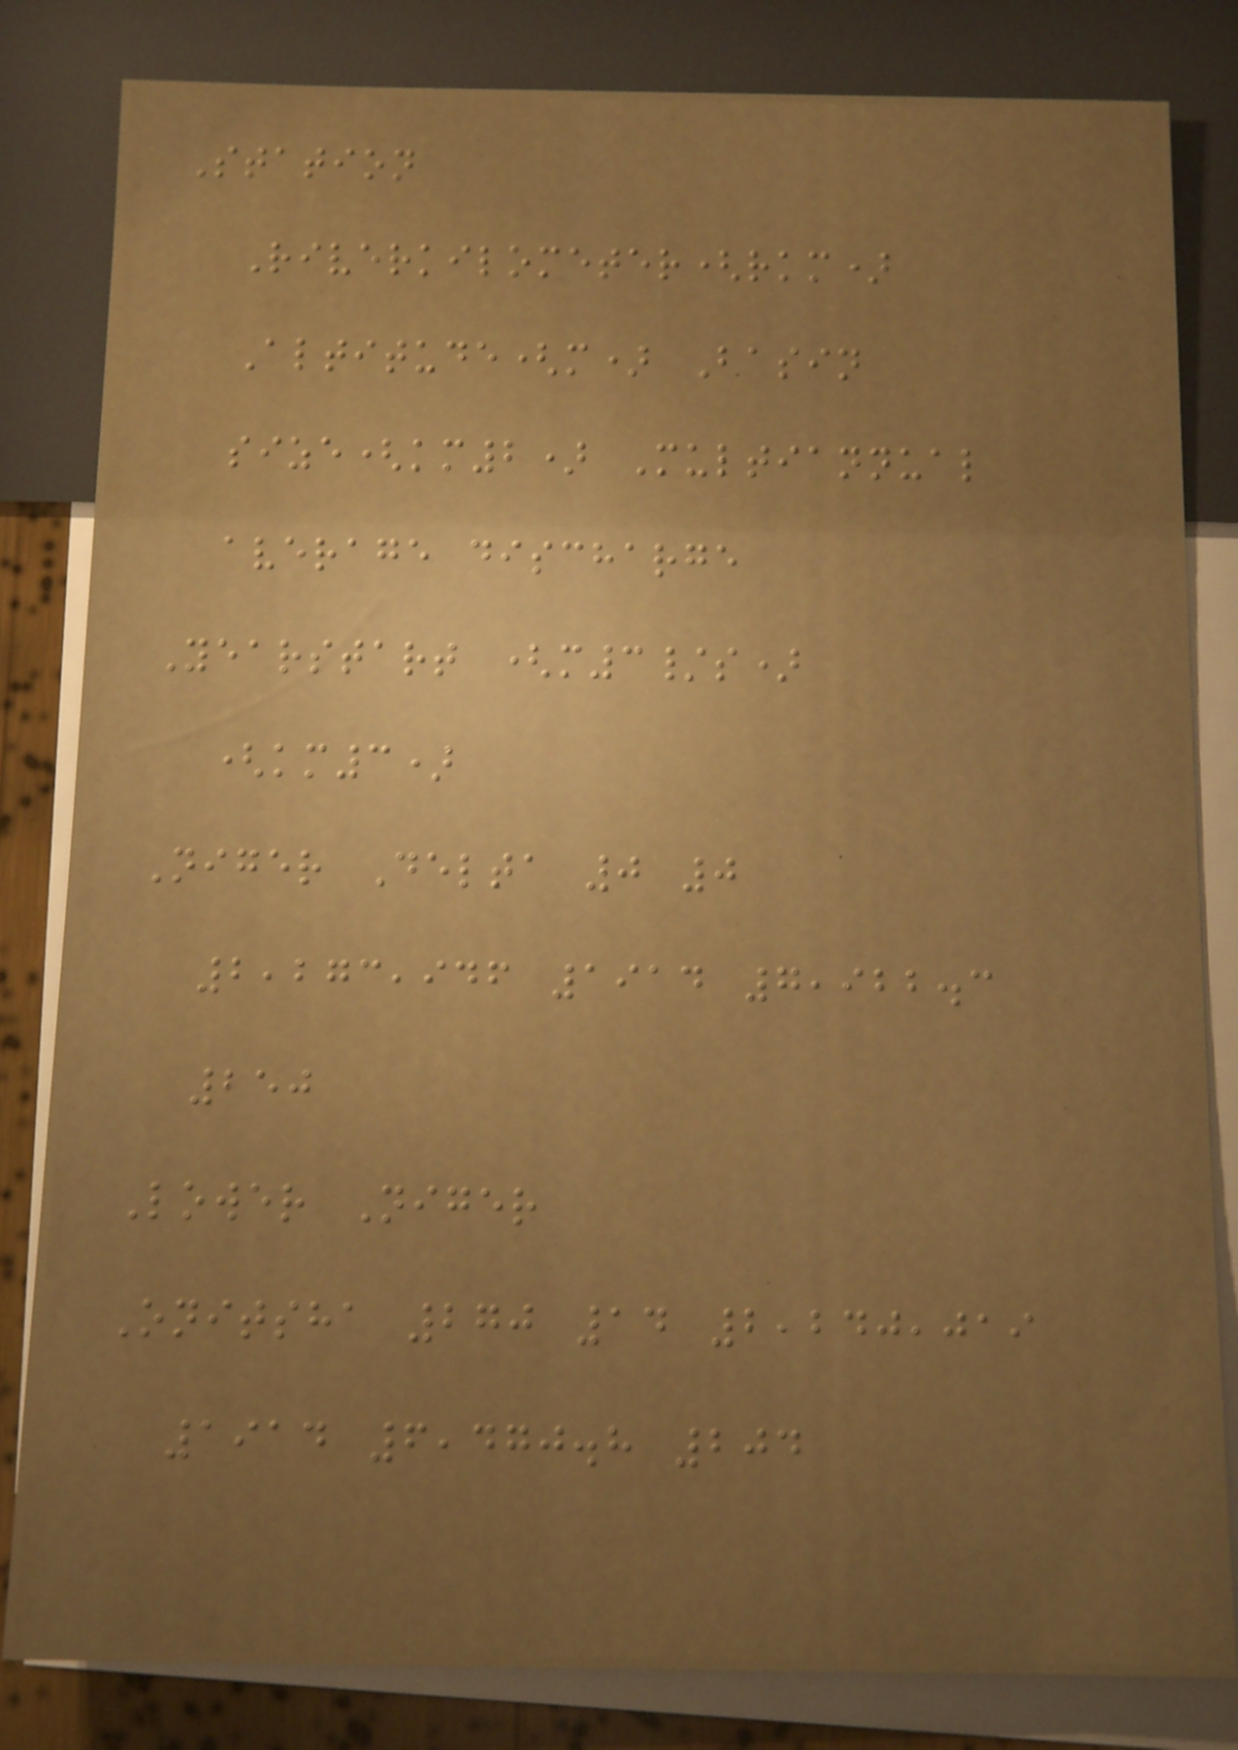Station
Riverkilometer(rkm)
Altitude(m) Basin
size(km2) Multiannual
average discharge
Yearstart (m3/s)
(km3)
Niger Delta 0 0
2,273,946 1914 7,922.3
250
Lower Niger
Onitsha 270 14 2,240,019
1914 6,470.8 204
